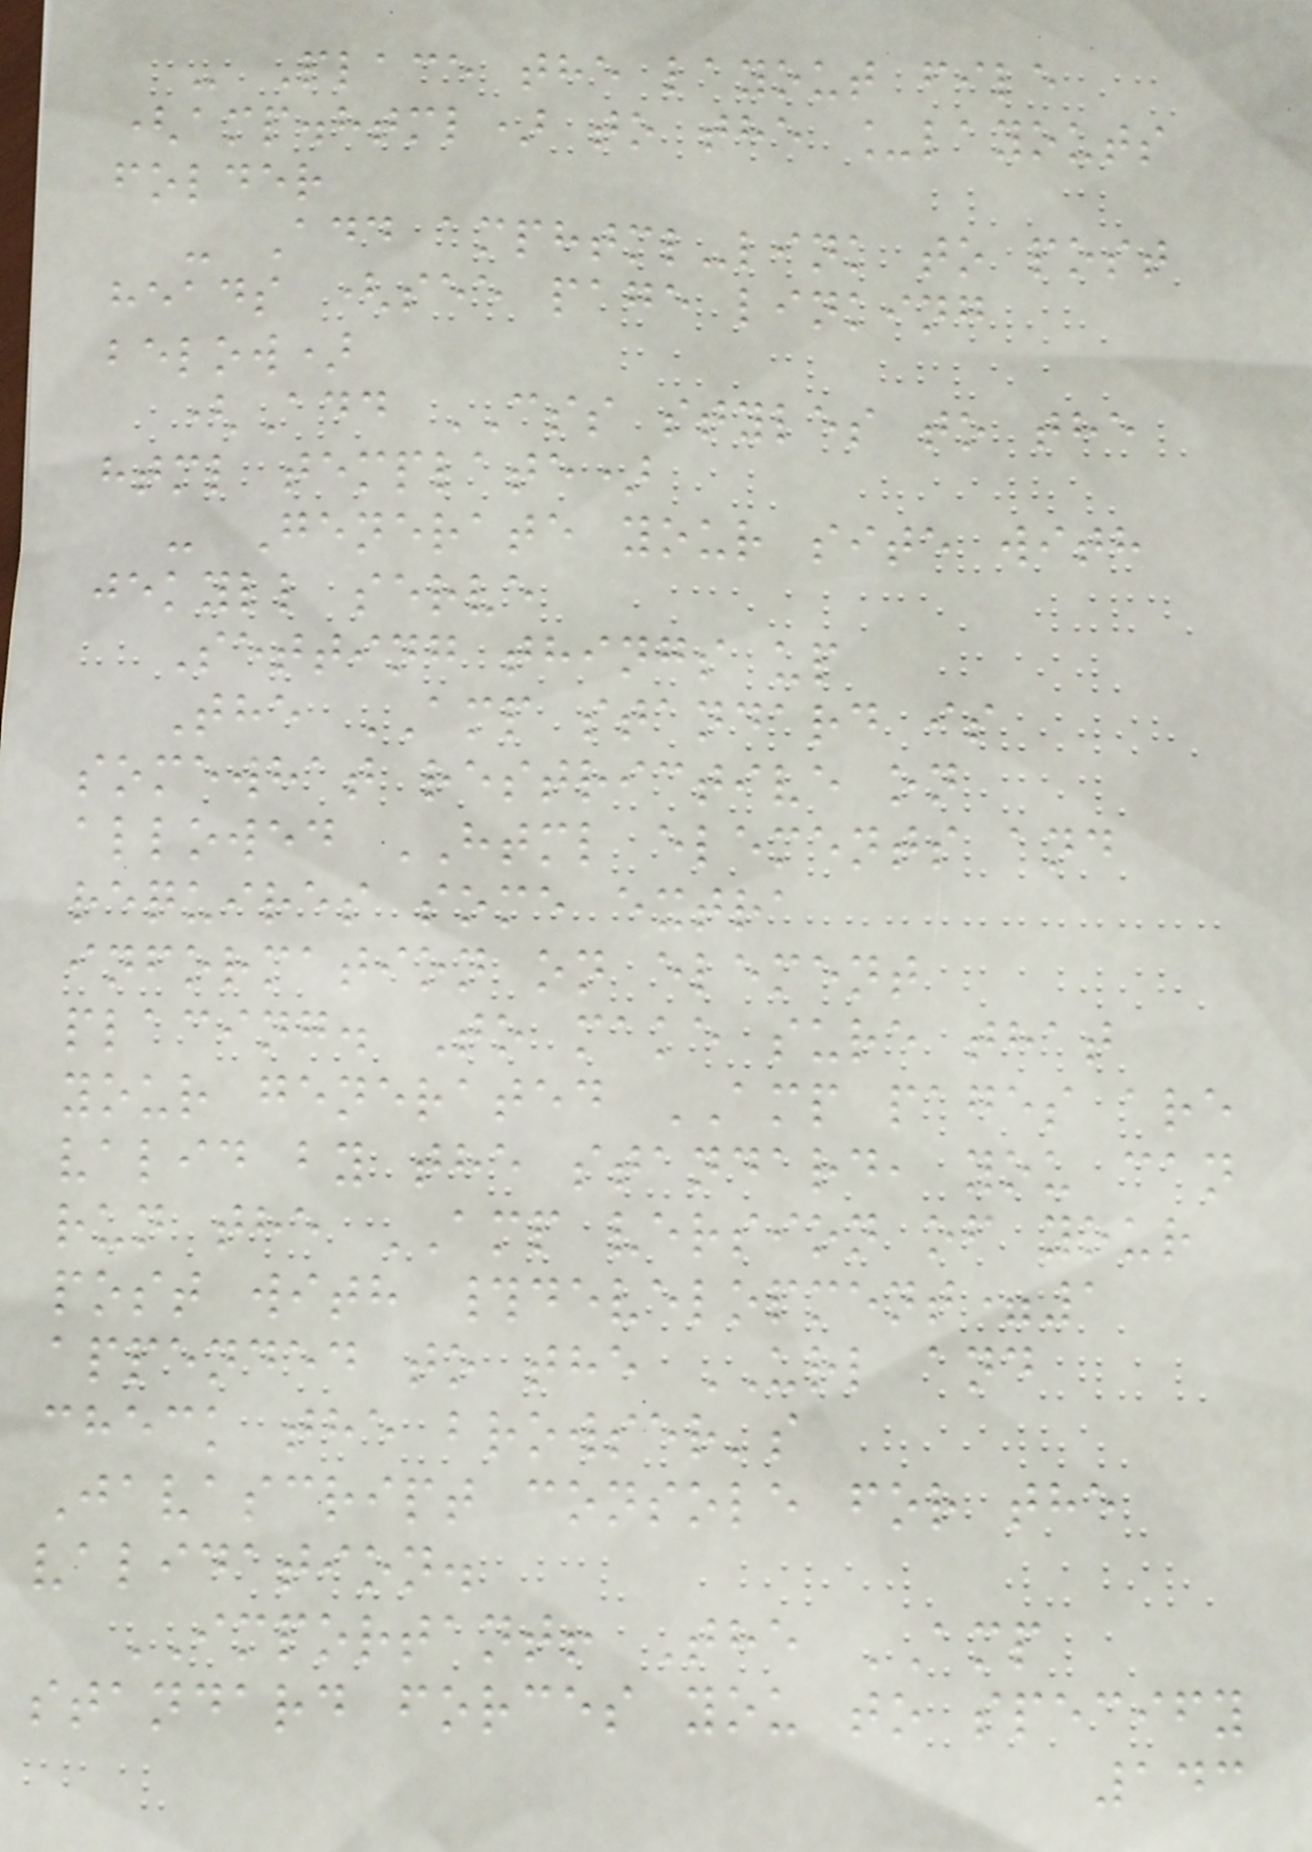- Place the layout file
(amp.html) to the _layouts
folder
- Add amphtml-link to post
heads (see page linking
below)
(Add CSS styles to the
html template)
- Generate your site with
jekyll serve
Setting things up
The AMP standard is
somewhat restrictive on
allowed HTML elements and
requires some extra
information on element
placing. To make sure that
your generated AMP pages are
valid by the standard, you can
run the AMP version of your
post with #development=1
appended to the URL and
check the browser's
Javascript console for the
validation.
IMPORTANT! The AMP
standard forces you to specify
143
